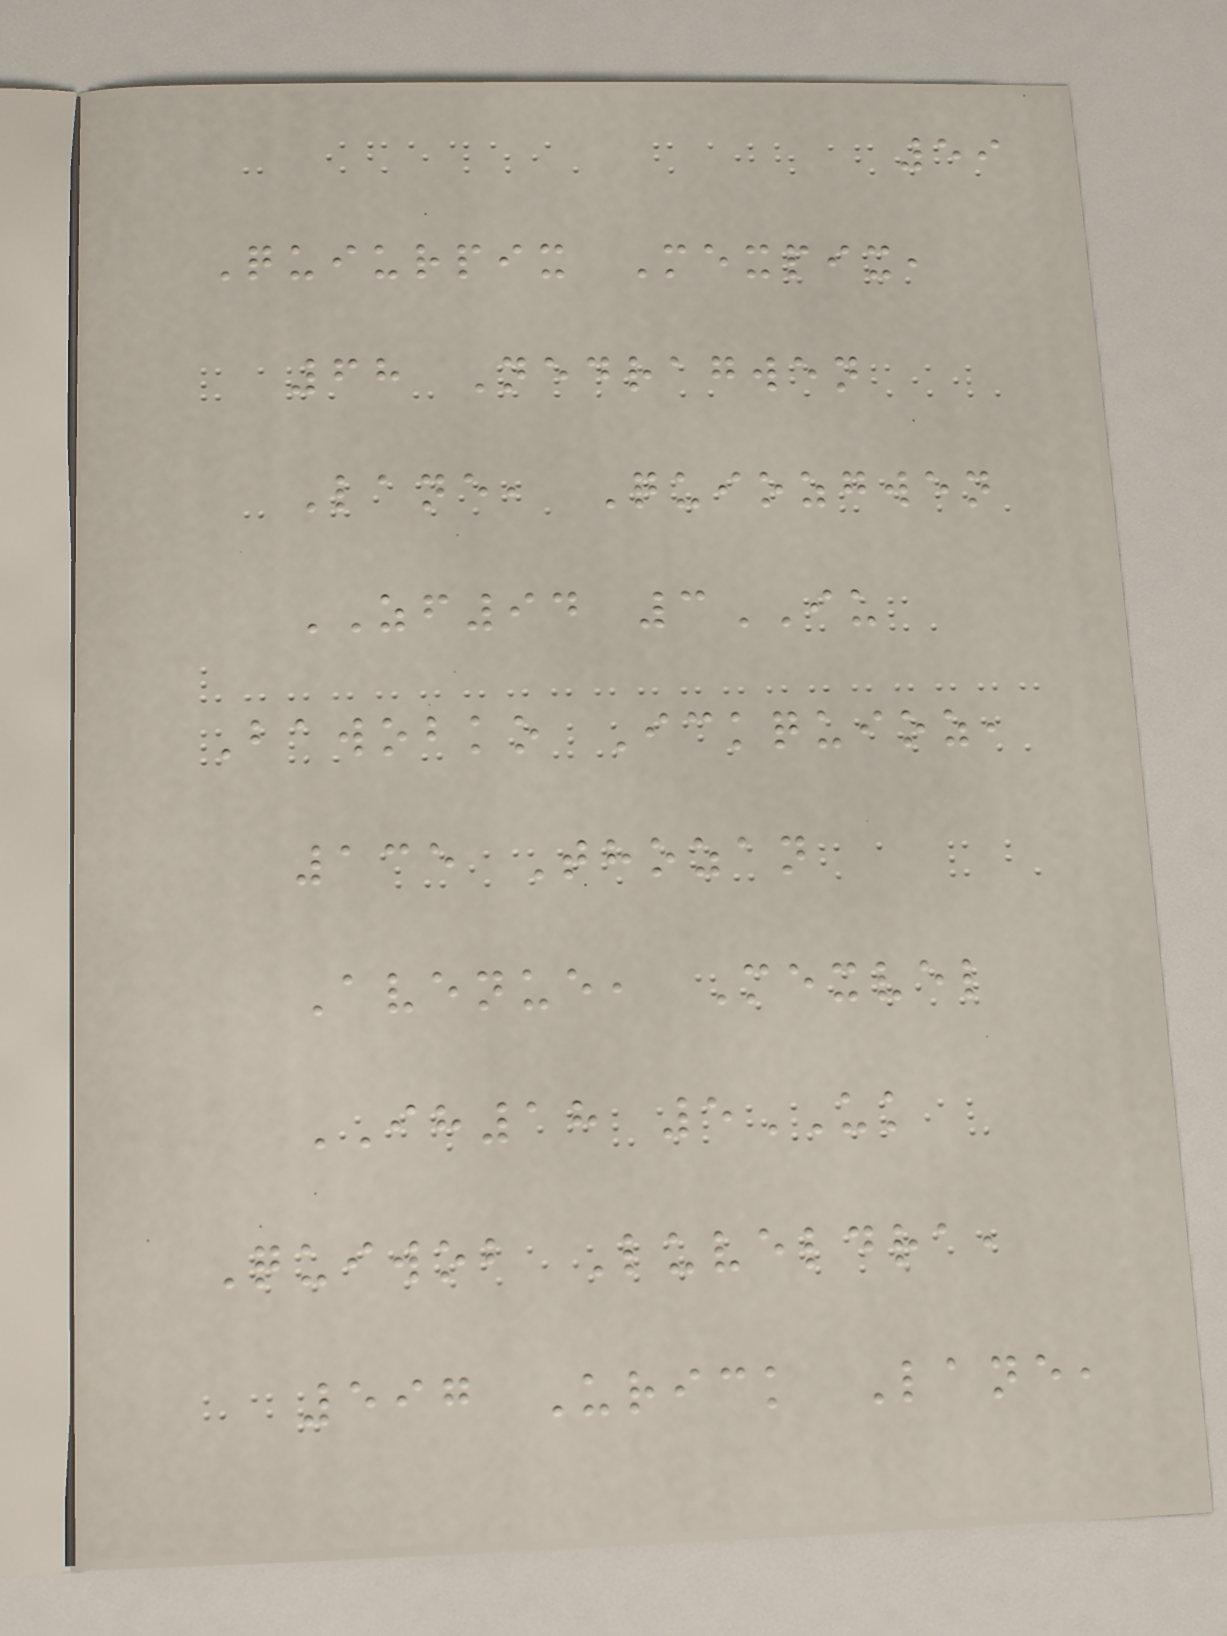59
Quiurpix Mexpix,
68 Nedragwen
Lane, Quiozgwen
ZF94 3IU
Bawobko Ickquioz,
135 Thozan
Avenue, Mexvel
IH18 5UK
Quiwob Luveldra,
597 Urick Lane,
